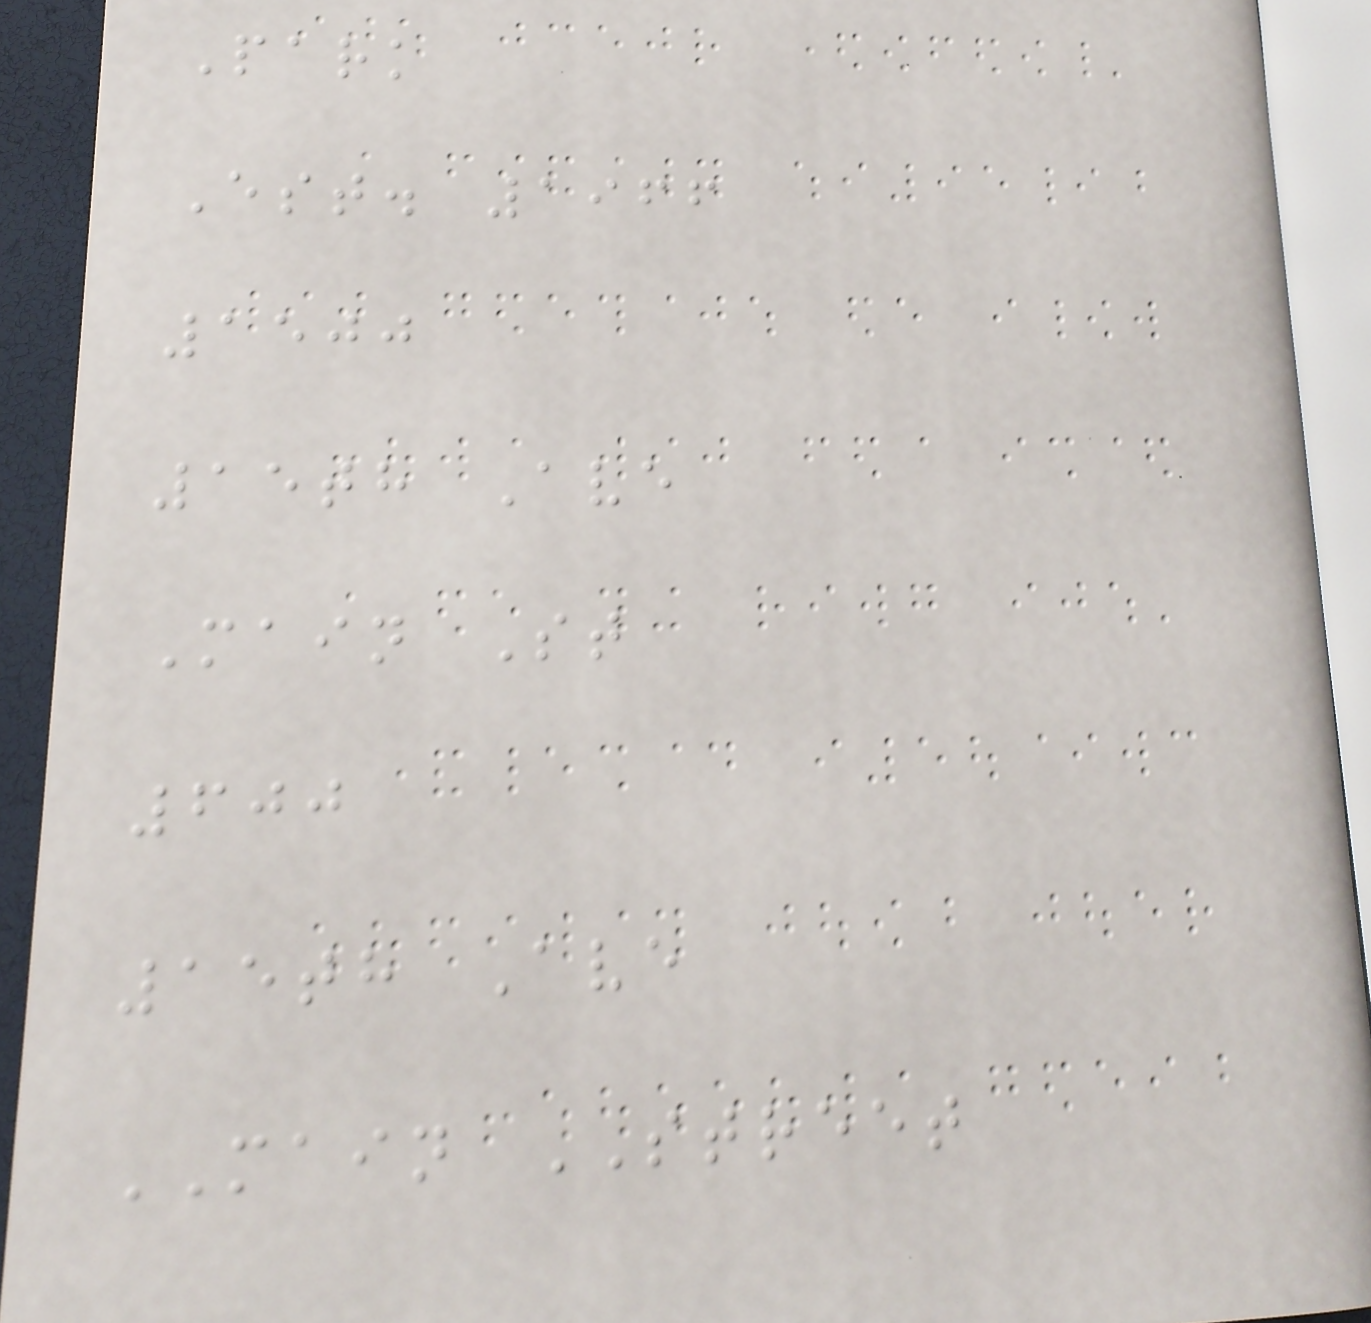Park
Est. 1966
1500
15th Ave
Main St
600
15th Ave
MAIN STREET
